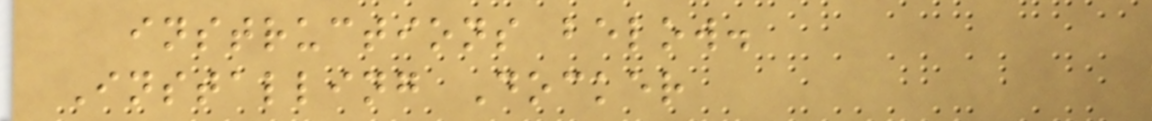instructions below.
Installing Docker
